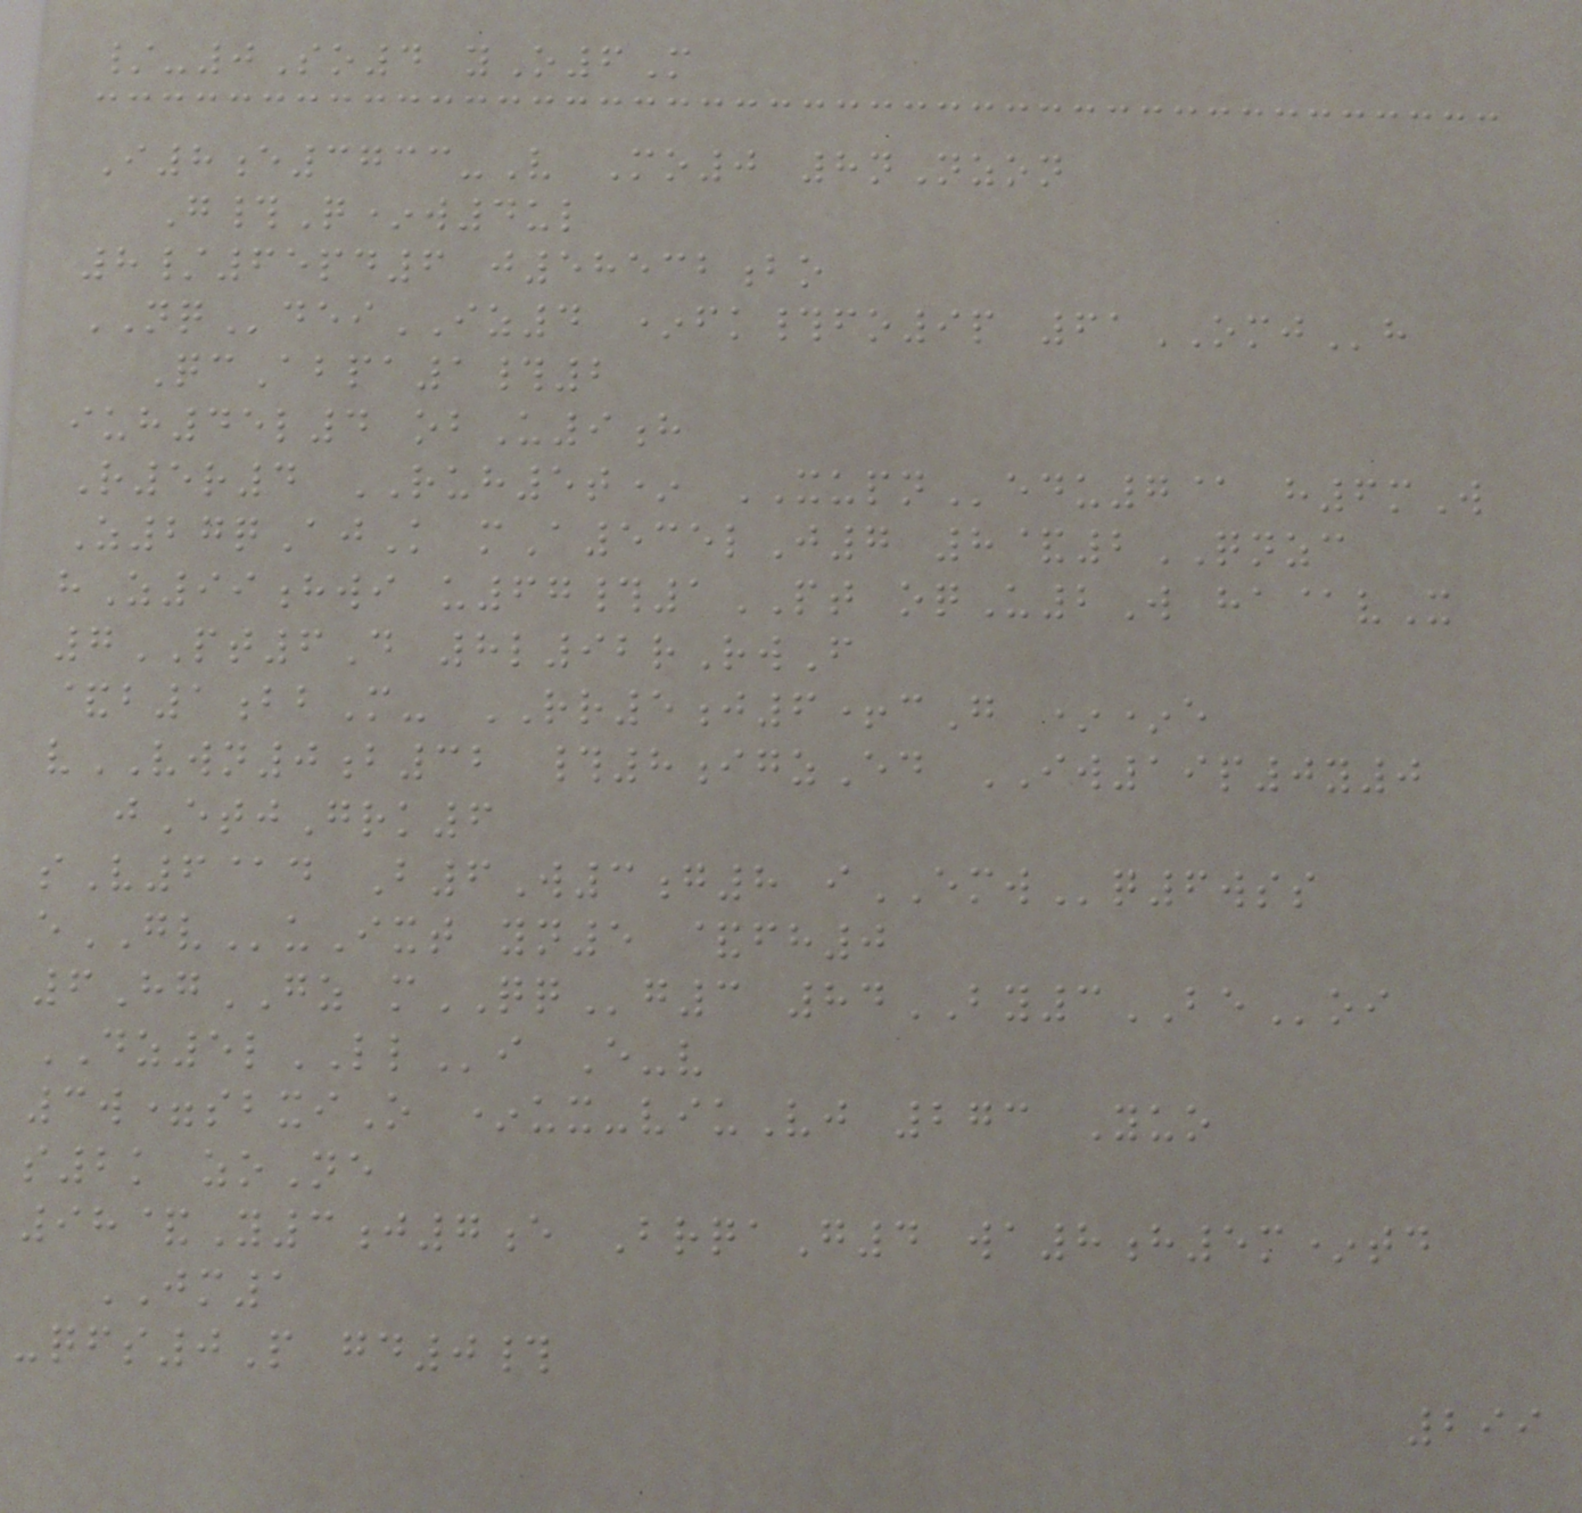/-0So4 yO6M
I8e3733-V Mo0 8nNzon
G#Q*w4ul
8/65pd6 j58532bo
NQdeiIZ4 *fk#fo9p 61OMJh
QcAbpa1#2
iuh45l4 obU9h
R5r4 RUH5t* XUPNedu7@ h6mW
Z27qAjK mA535lJ7 8&2QNZC
hZ99hwi u67#1PT oqU2W ha@vX
7PT6D 8l92rRwF
&b1bbM- RR5j6+cG **e
vVWN0b32 #8igzEd IW19p0y0
jEtjGrk6
sV6@d B6W3g8 iEMWq6wss
eGVuIxt yn5 &fh0
6HgGZ mQQg3 84BY3BEoi
DZ5lLLi E-v
3w=sbxiO *ux-viuVj 273 Yuo
s2k zoNe
98&Y3j7e BrqaG4 wa8h5m*td
JM1
-qfs0P gd0#
299
